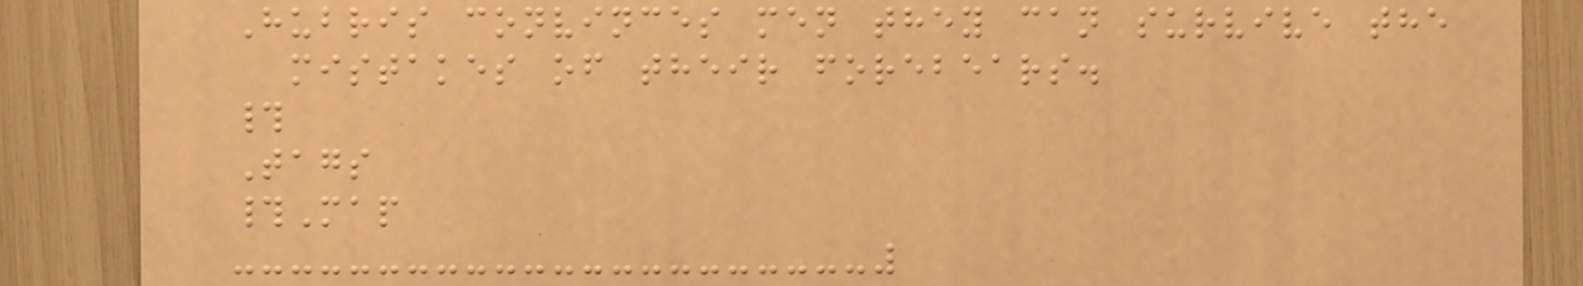Hubris convinces men they can survive the
mistakes of their forebears.
#
Tags
#Map
